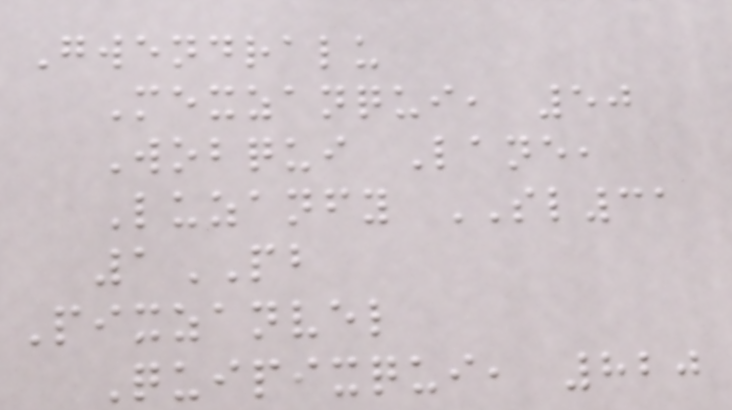Gwendralu
Mexzanqui, 50
Wobqui Lane,
Luzanfy SL31
1PB
Pixzanvel
Quipixqui, 820
